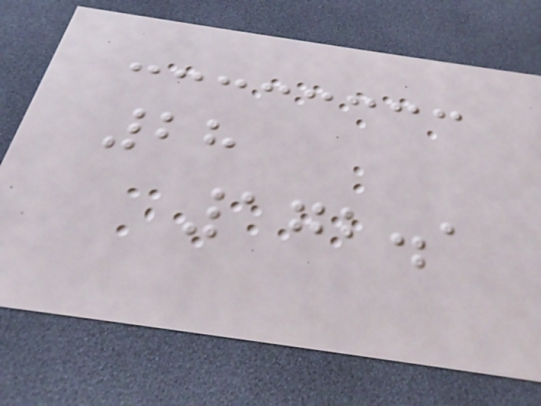28
172.1
